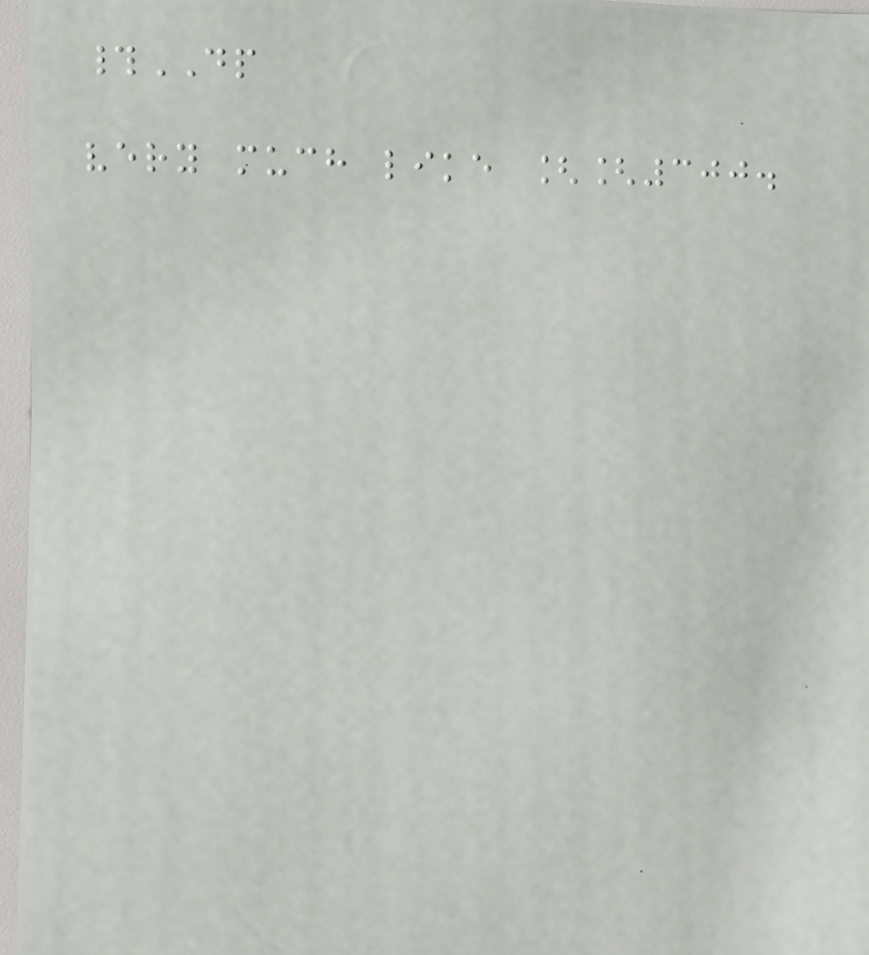#DP
very much like [[300.
